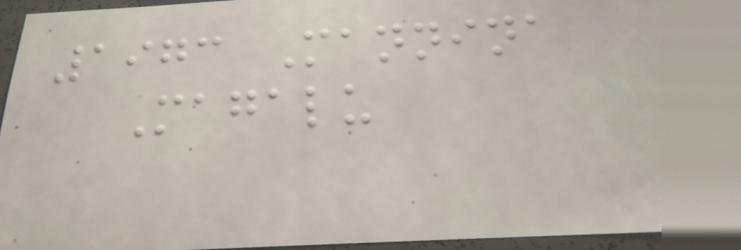1973 Mannina
Magalu
